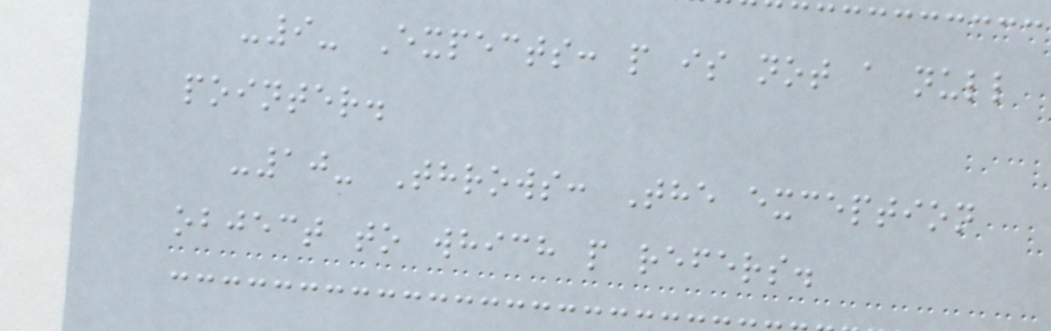-9- Expects: p is not a null
pointer.
-10- Throws: The exception
object to which p refers.
